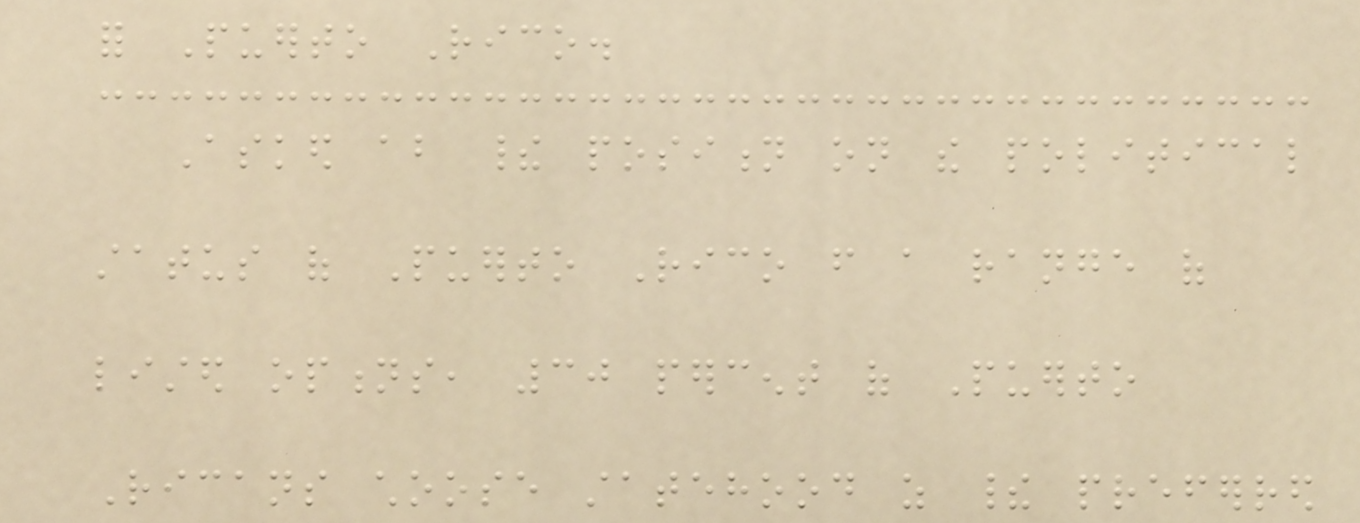for Puerto Rico.
Asked about their position on the political
status of Puerto Rico from a range of
listed options, 30 percent of Puerto
Ricans choose statehood as their preferred
